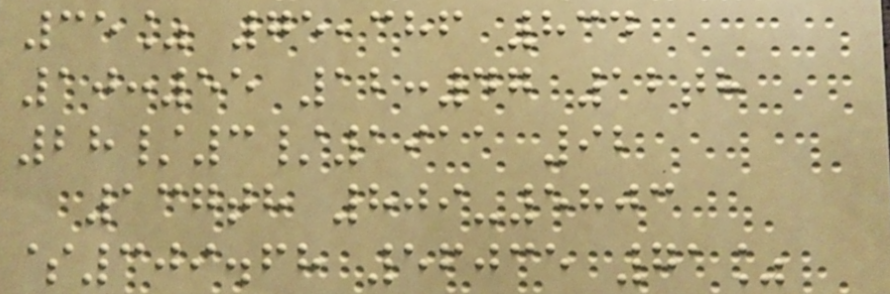35% 75,386 834
10:55 12:47 12th
28/3/1911 92
137th 809-5803
$309.68 56035 71%
